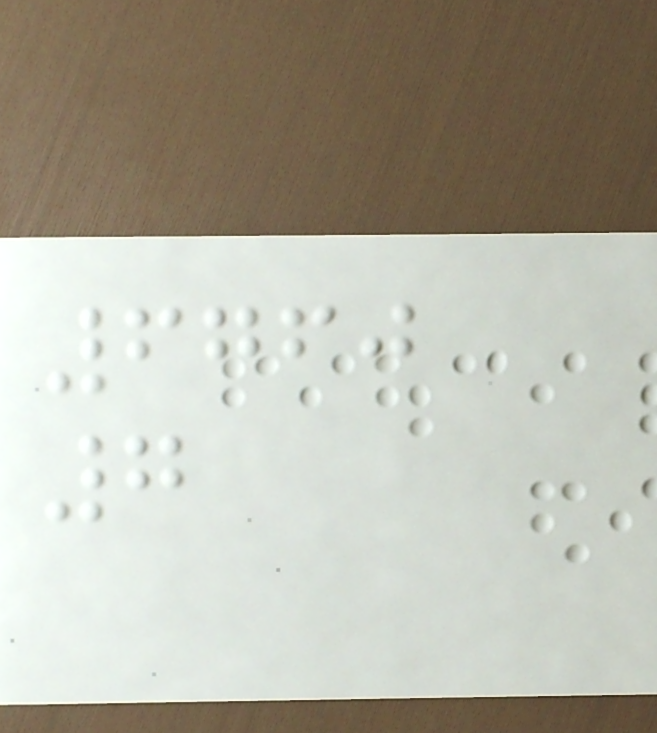6760
7
